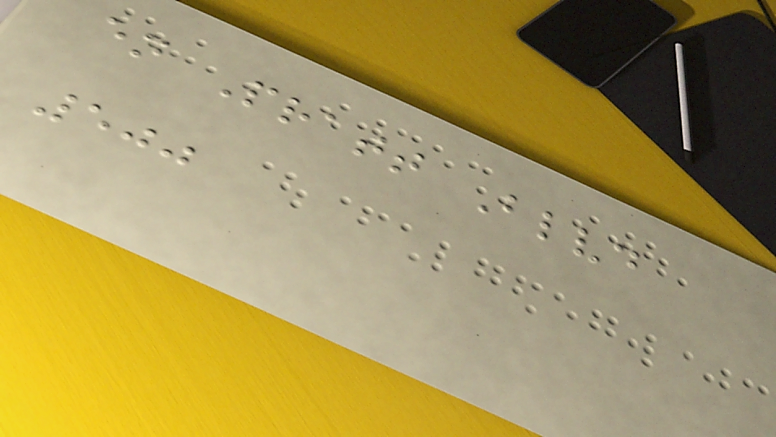en Pratt Blvd
500
